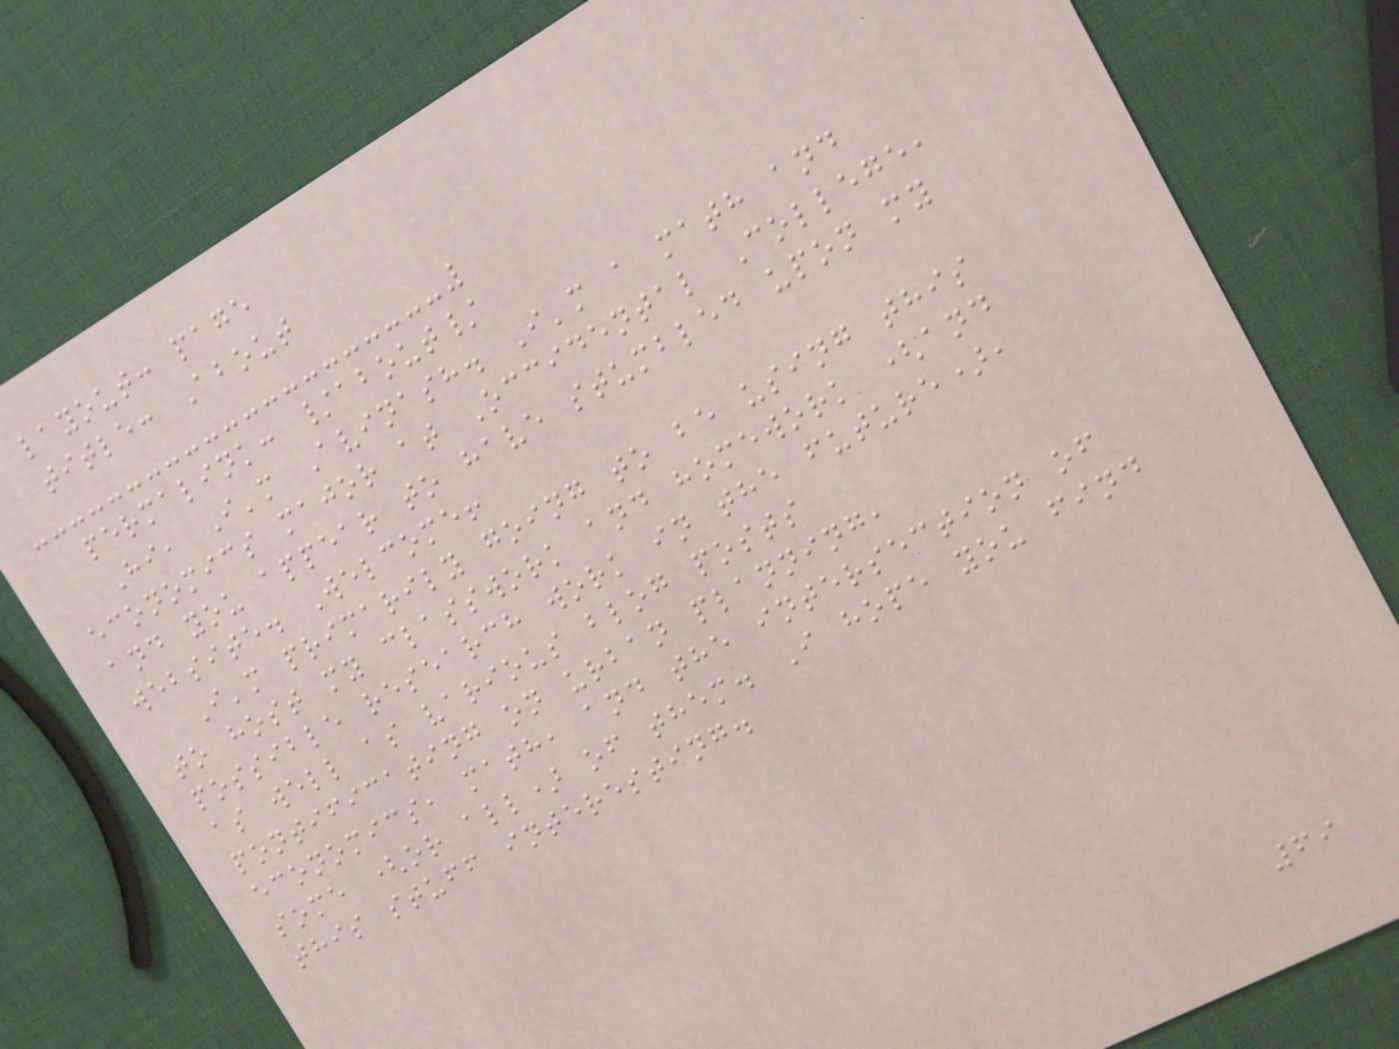layout: page
title: About
permalink: /about/
Hi, I'm Avinash. I'm a math and
economics major at Occidental College,
and you appear to have stumbled upon my
website. Welcome!
I'm primarily going to be using this
to host my classwork and homework (and
possible research work in the future),
as well as various blog posts
pontificating on urban planning,
economics, math, and the intersection of
some (or all) of them. I hope you find
this stuff interesting.
69
